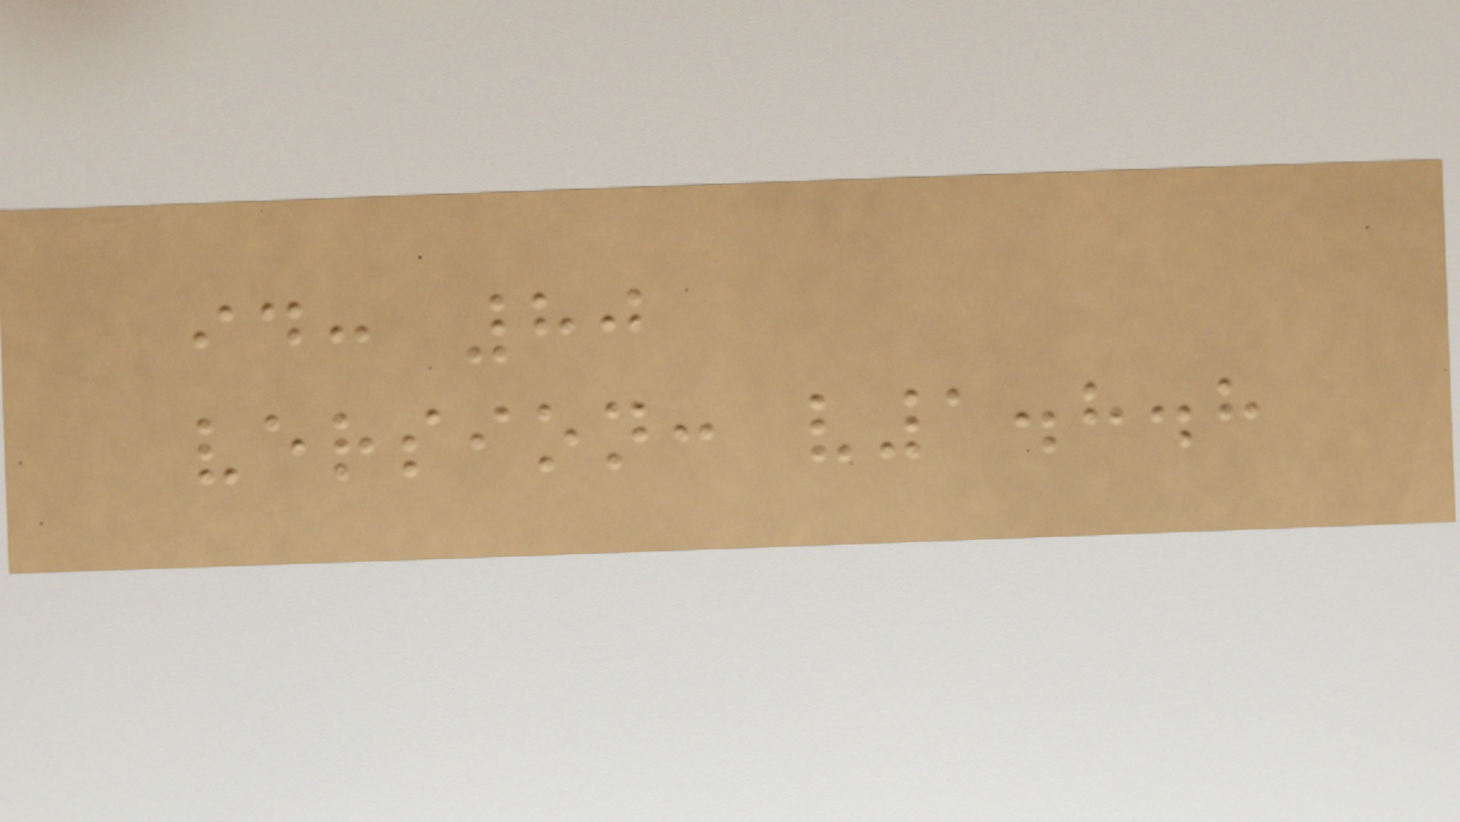id: 80
version: v1.8.8
